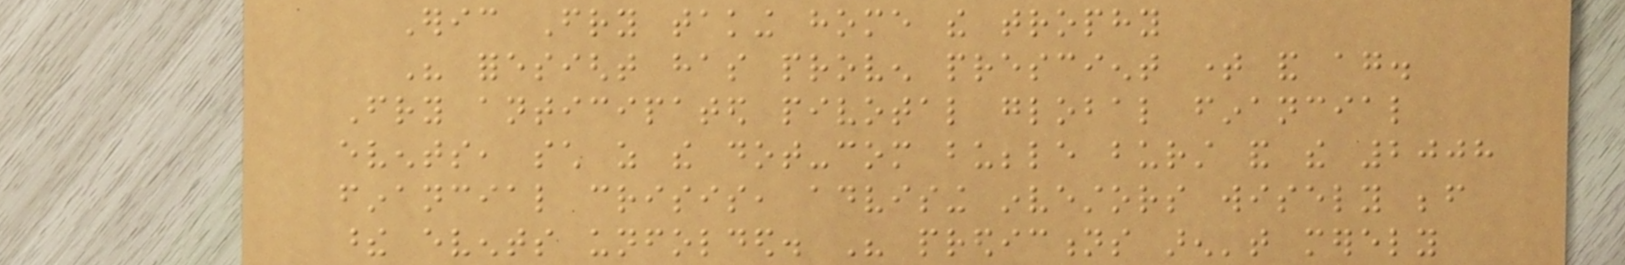Eric Fry taking home the trophy
His foresight has proven prescient time and again.
Fry anticipated pivotal global financial
events, such as the dot-com bubble burst and the 2008
financial crisis, advising investors wisely before
these events unfolded. His predictions aren't merely
